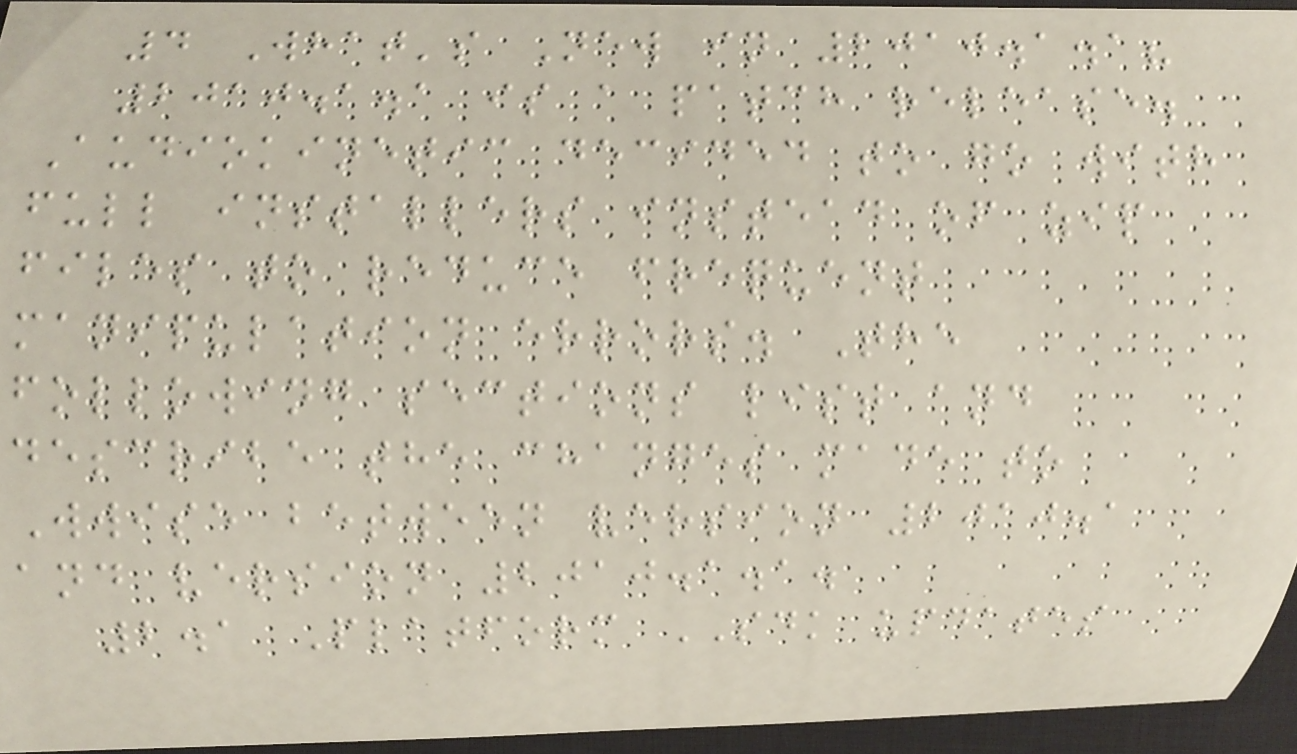4 What's New in 2010.1.1?
2010.1.1 is a patch release.
Audiokinetic decided to go with
full installers instead of zip
files to reduce frequent
manipulation errors. The
following sections list and
describe the changes made to
Wwise between version 2010.1
and version 2010.1.1.
2.1 Platform SDK updates
